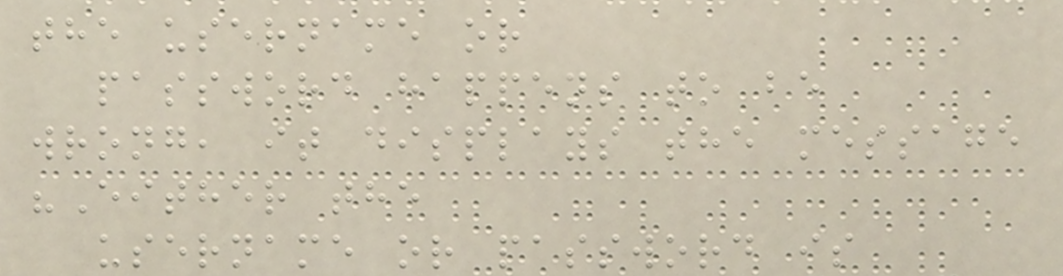the username or
password happens to be
wrong, it displays the message
"Either the
username or password is
